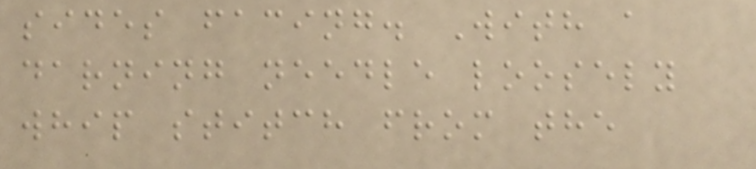sides facing. With a
darning needle loosely
whip stitch from the
